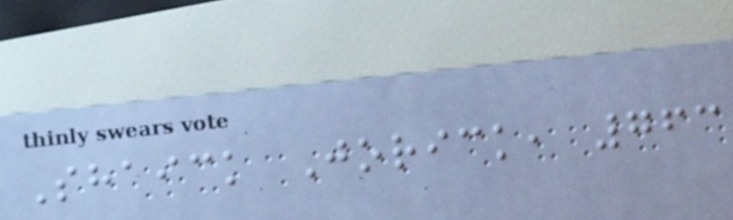Shaick Jorick, 763
